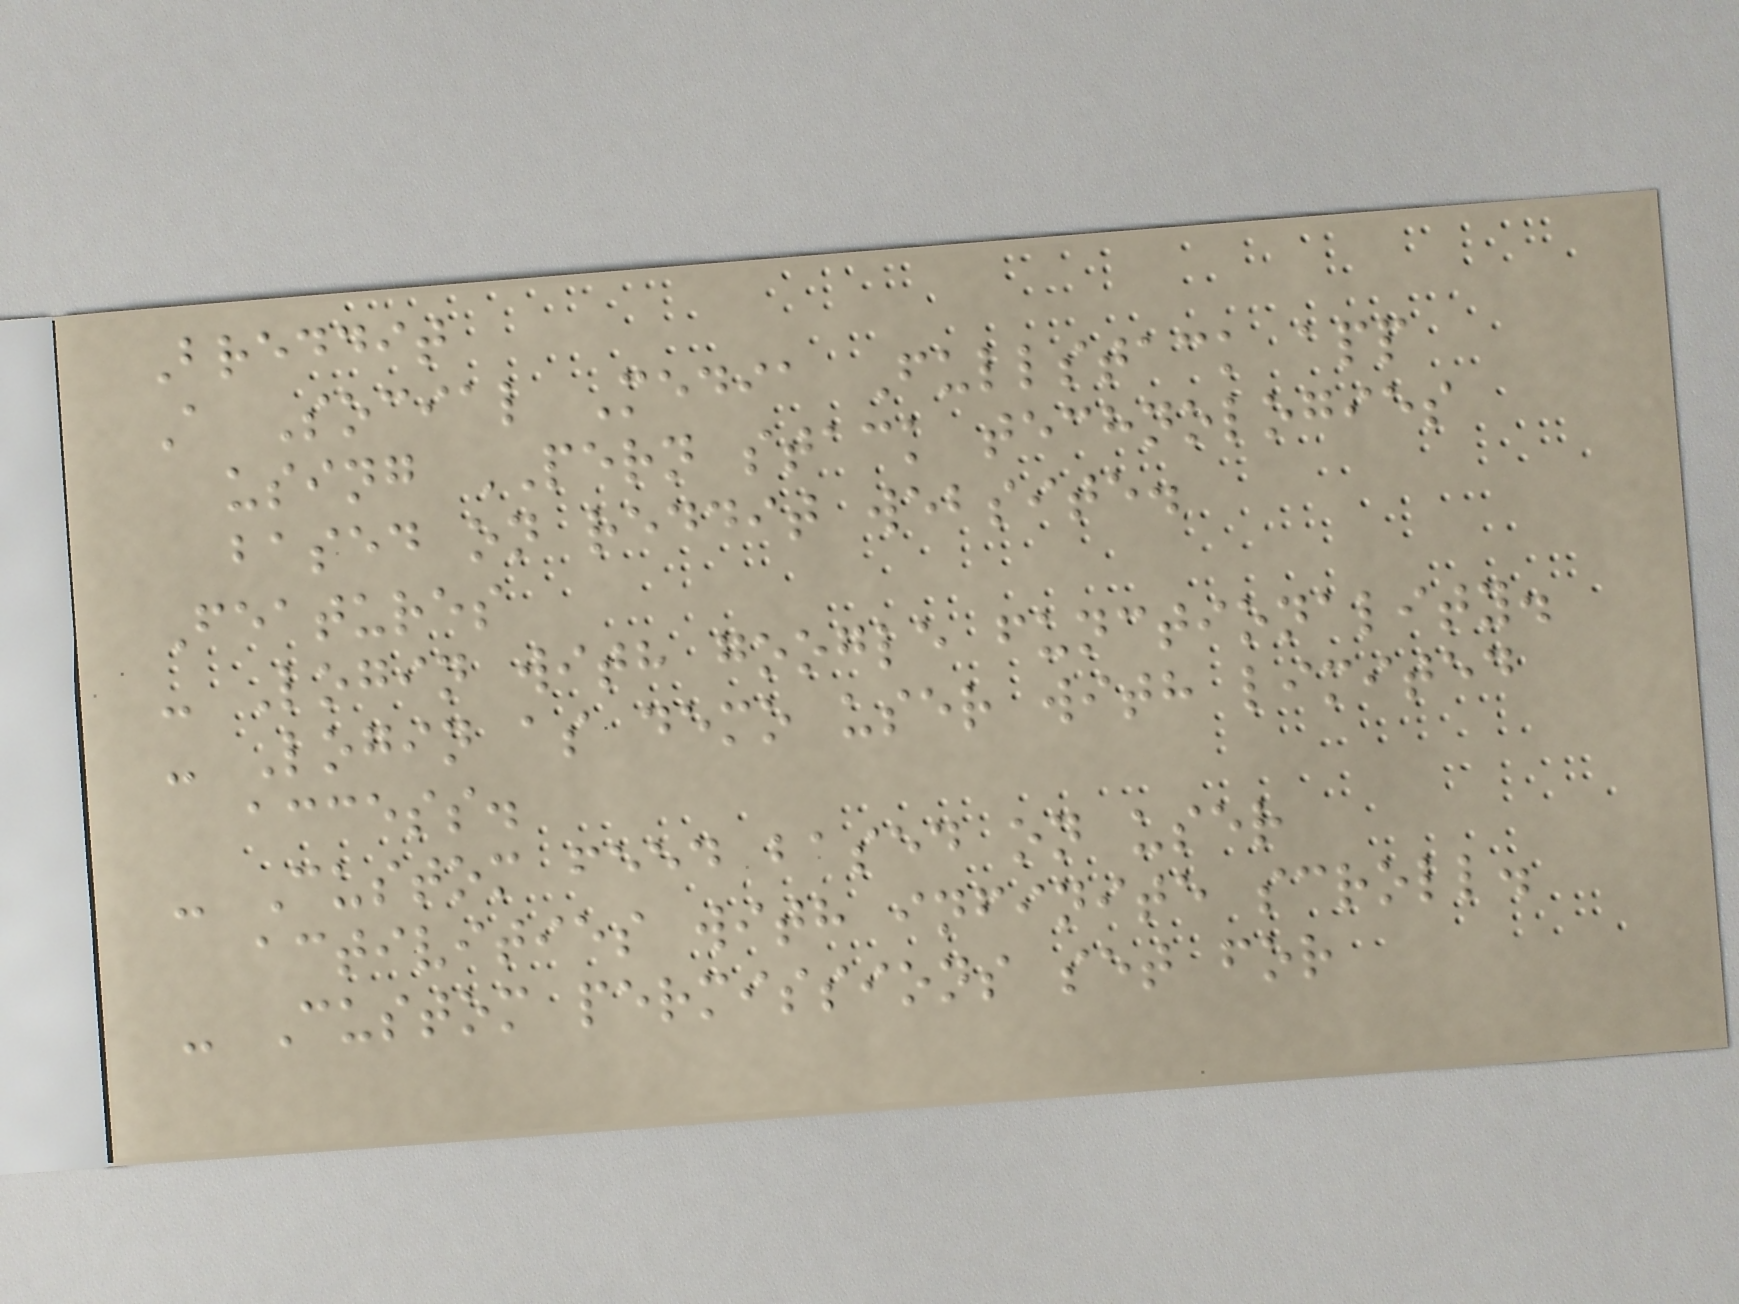Breddit
A Social Media Fullstack app
using PERN stack technologies
based on reddit website.
Features
- Login with google functionality.
- Login as demo user with limited
access.
- Custom feed based on user
activities with infinite scroll.
- Custom permissions set for
